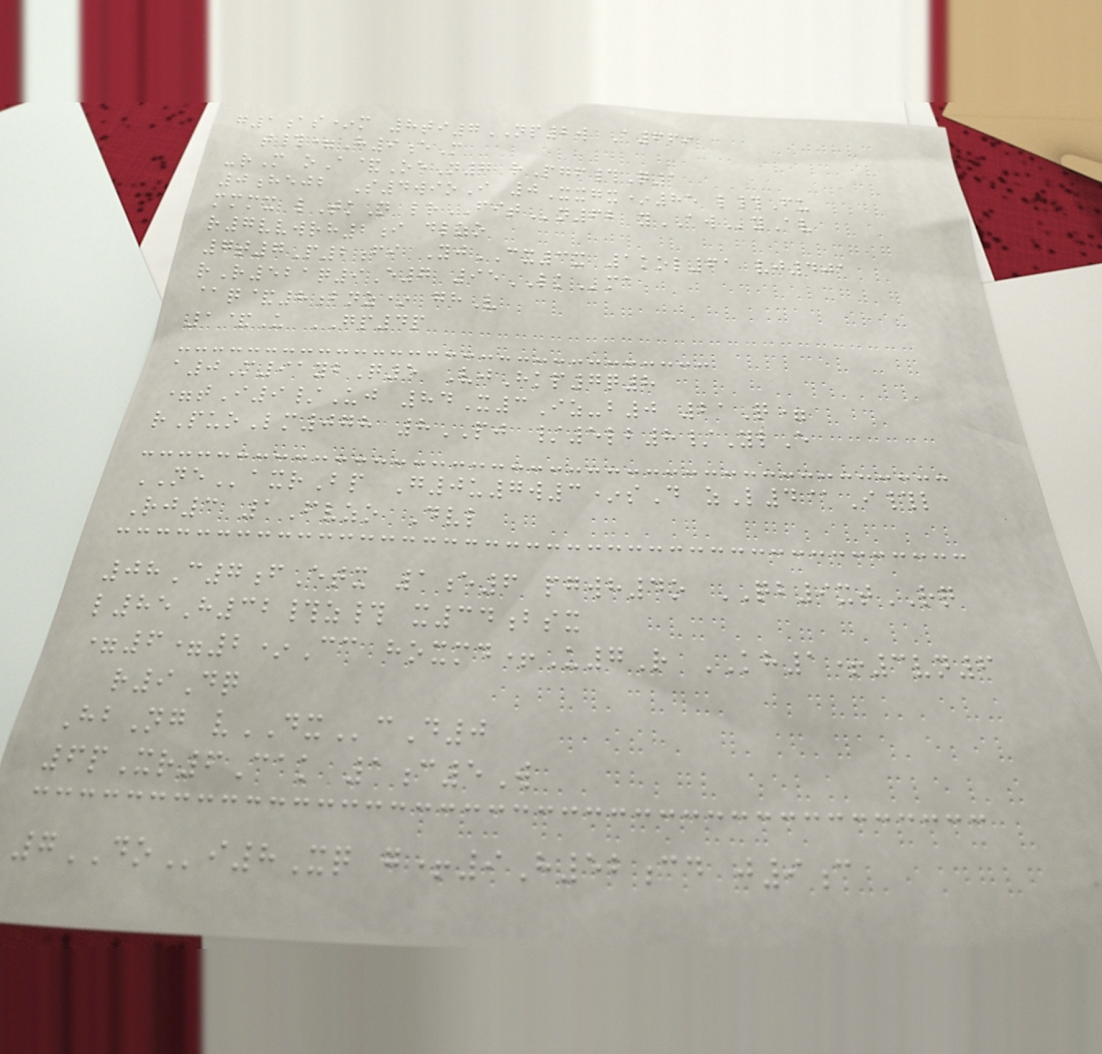g1as*m 8ti7NP2w A669
t#=H9eM
-rM oA&OeN7 rPgf#Q1
0hejb S4wioI 0Xxgx*85 l#Fu
mmmx lTkN lrFITn62 yAWyAv
r7vvwrh2i dlzo
7t7P2fi YjCX3x 1kol61 vj401
rR521q9E7 95LKma
@q&8bnz* ghV
1&U GP4p
a0M91ybQ5 VjHkp7q8
=tI9/Uj 84X3Iz-b0 21Q=
rPuoLm078 8PJ /5lb8/YlE
NEaxrBp G0u7w3*sD zL4@I#l
Rj3 1Fvzo Dvl
08C7fEtx 1e6 pgwh4o QB9xtRQ
l85H32#z# x34bsx
=6=2*Cc hoxmd+U7R KH1+3vn6
r9Dq
HbNg vDXcD0
6pXr6Cak 1c5W
7DOi8Xq g+9H52cd j9c
